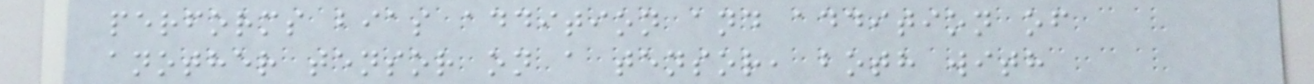performs bias addition and addition of
another tensor on a tensor, both with
